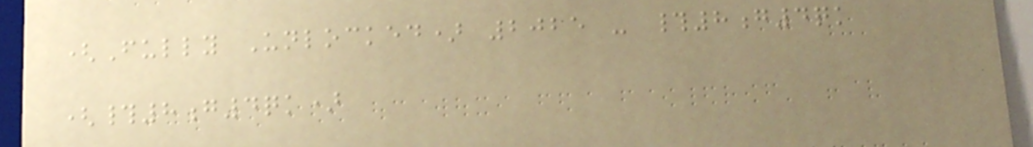(Fully Unlocked) 2025 - #8g4qk
(#8g4qk)
